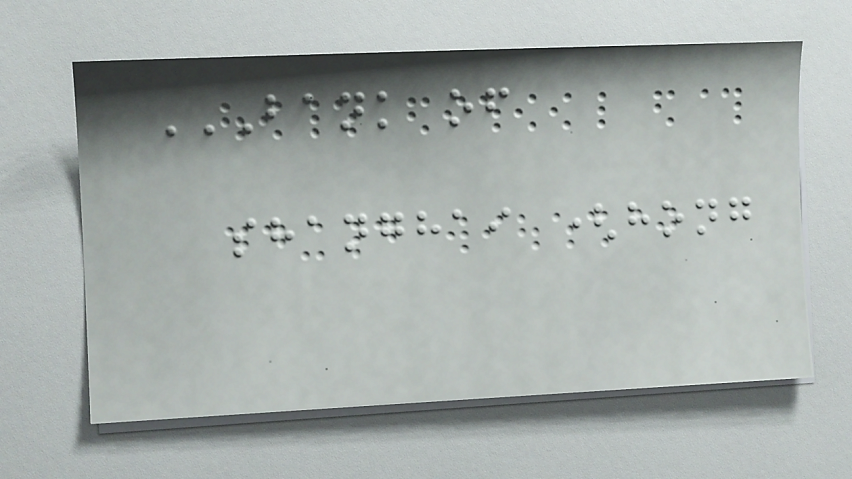BANK OF
SHANGHAI (HONG
